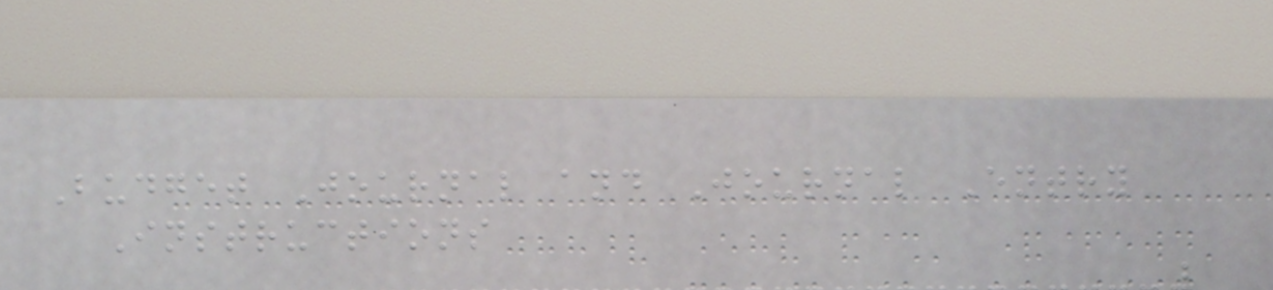Budget Journal and Journal Entry
Instructions
